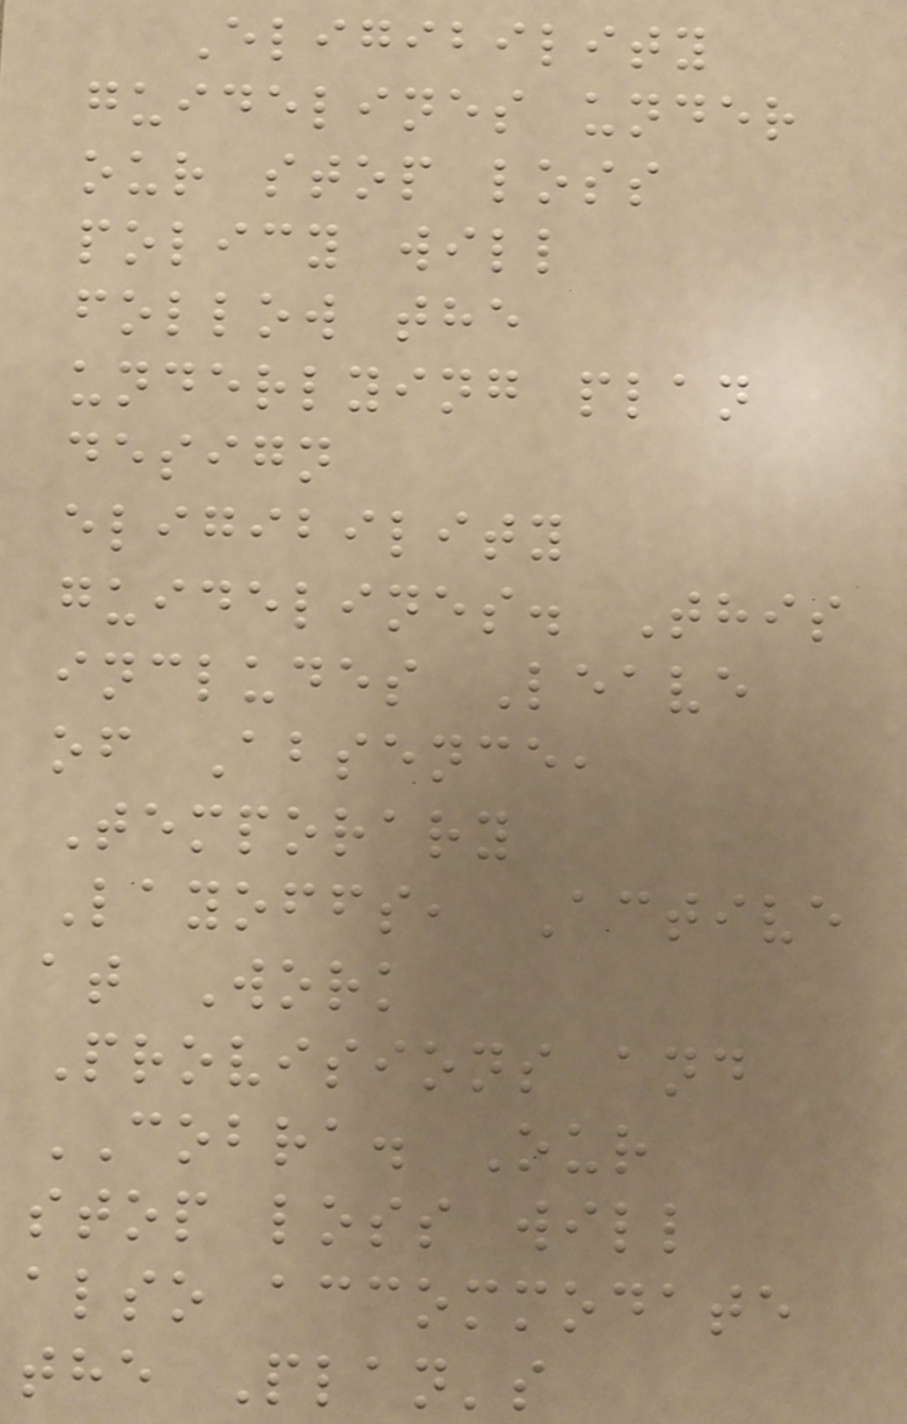Eligibility
guidelines under
our stop loss
policy will
follow the
underlying plan
design
eligibility
guidelines. This
includes Leave
of Absence,
Temporary
Layoffs, Active
at Work
Provisions and
COBRA. Our
stop loss will
also accommodate
the Plan's
